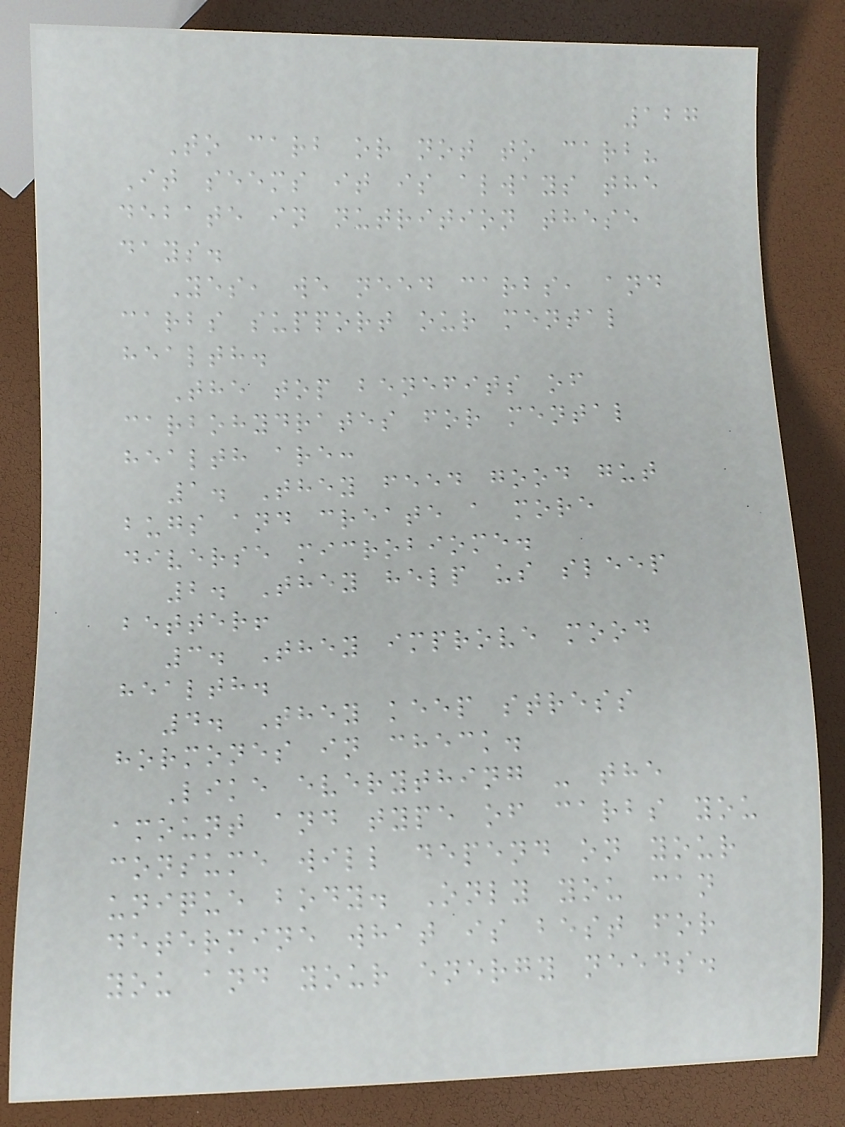127
To carb or not to carb?
It seems it is always the
debate in nutrition these
days.
Yes, we need carbs, and
carbs support our mental
health.
The top benefits of
carbohydrates for mental
health are:
1. They feed good gut
bugs and create a more
diverse microbiome.
2. They help us sleep
better!
3. They improve mood
health.
4. They keep stress
hormones in check.
Like everything - the
amount and type of carbs you
consume will depend on your
unique body. Only you can
determine what is best for
you and your energy needs.
